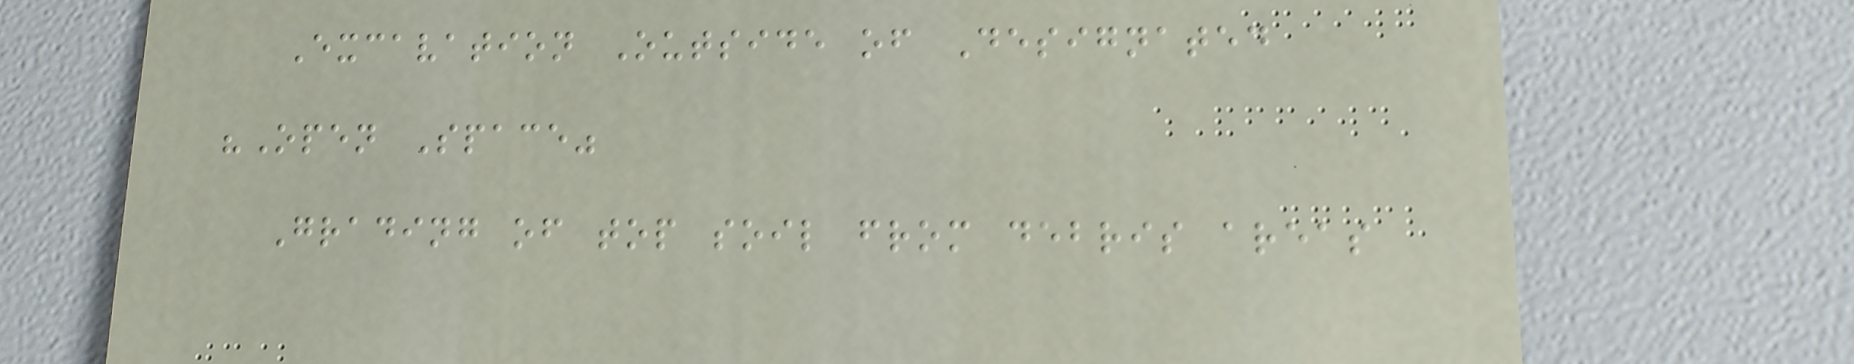Excavation Outside of Designated
"Open Space"
Grading of top soil from debris areas
